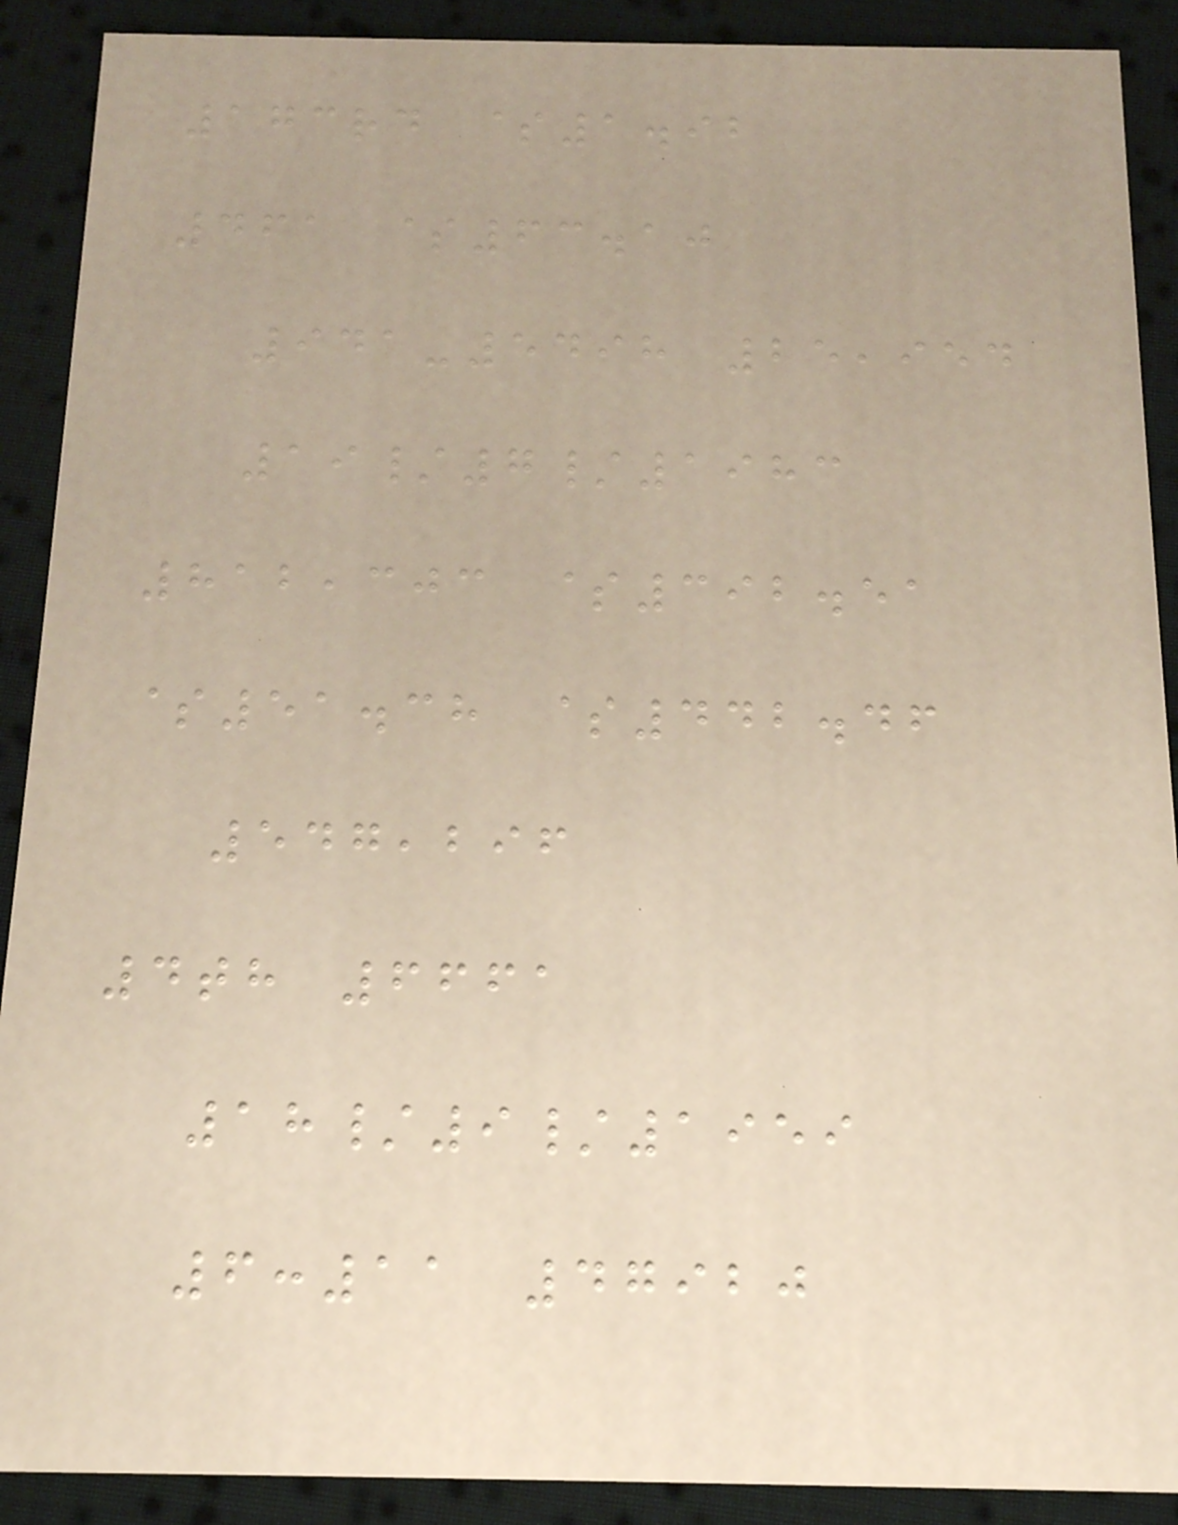173rd $1.92
461 $63.10
941-5498 25,954
19/7/1983
812,303 $392.51
$51.38 $442.46
547,296
4th 6661
18/9/1959
6:11 47920
